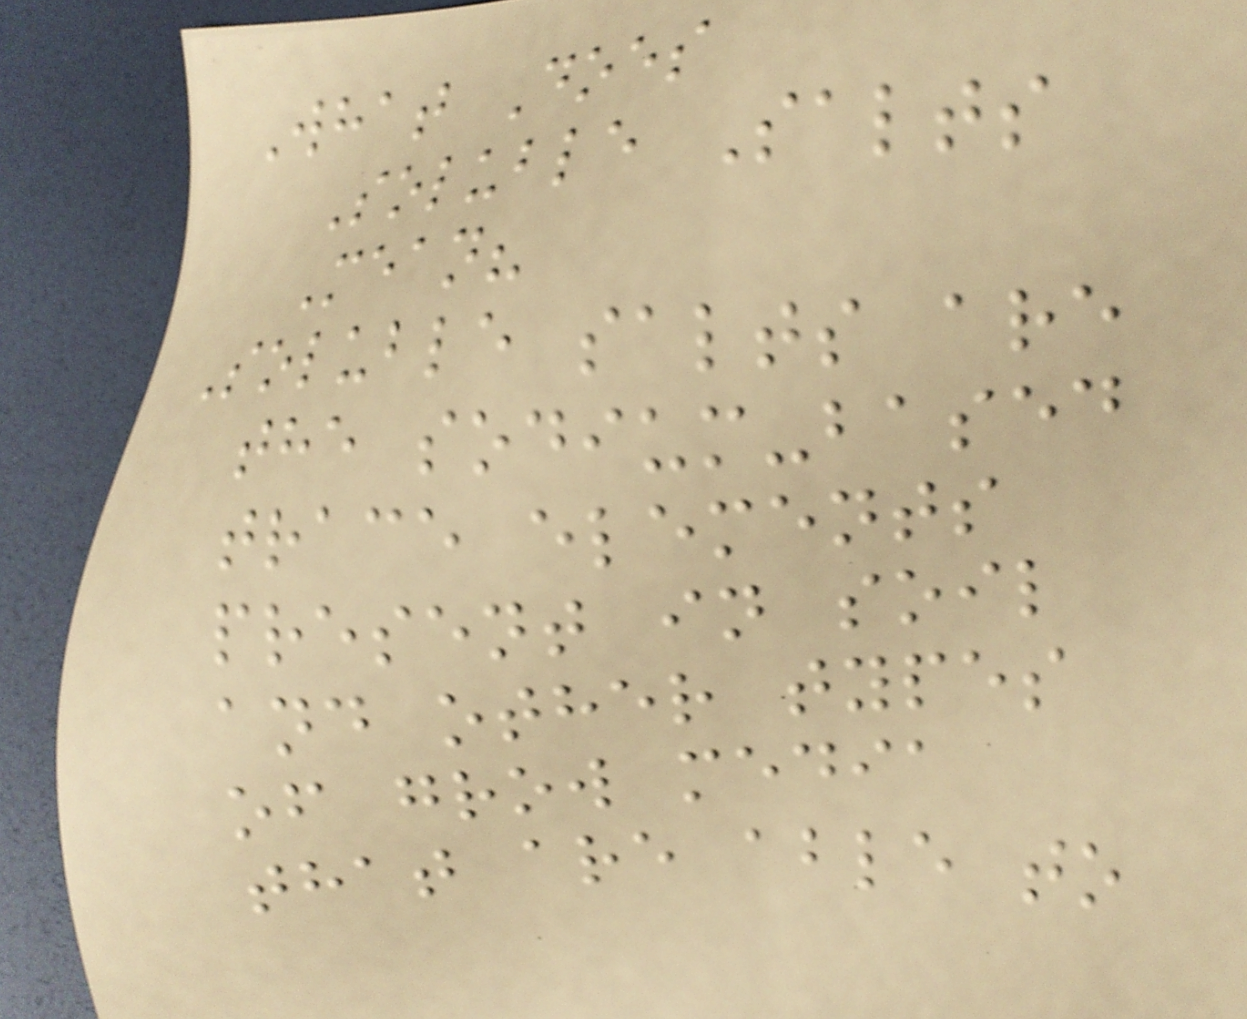What Does
Soluble Salts
Mean?
Soluble salts are
the sodium-based
trace elements
present in soil
and other types
of grow media
that are able to
